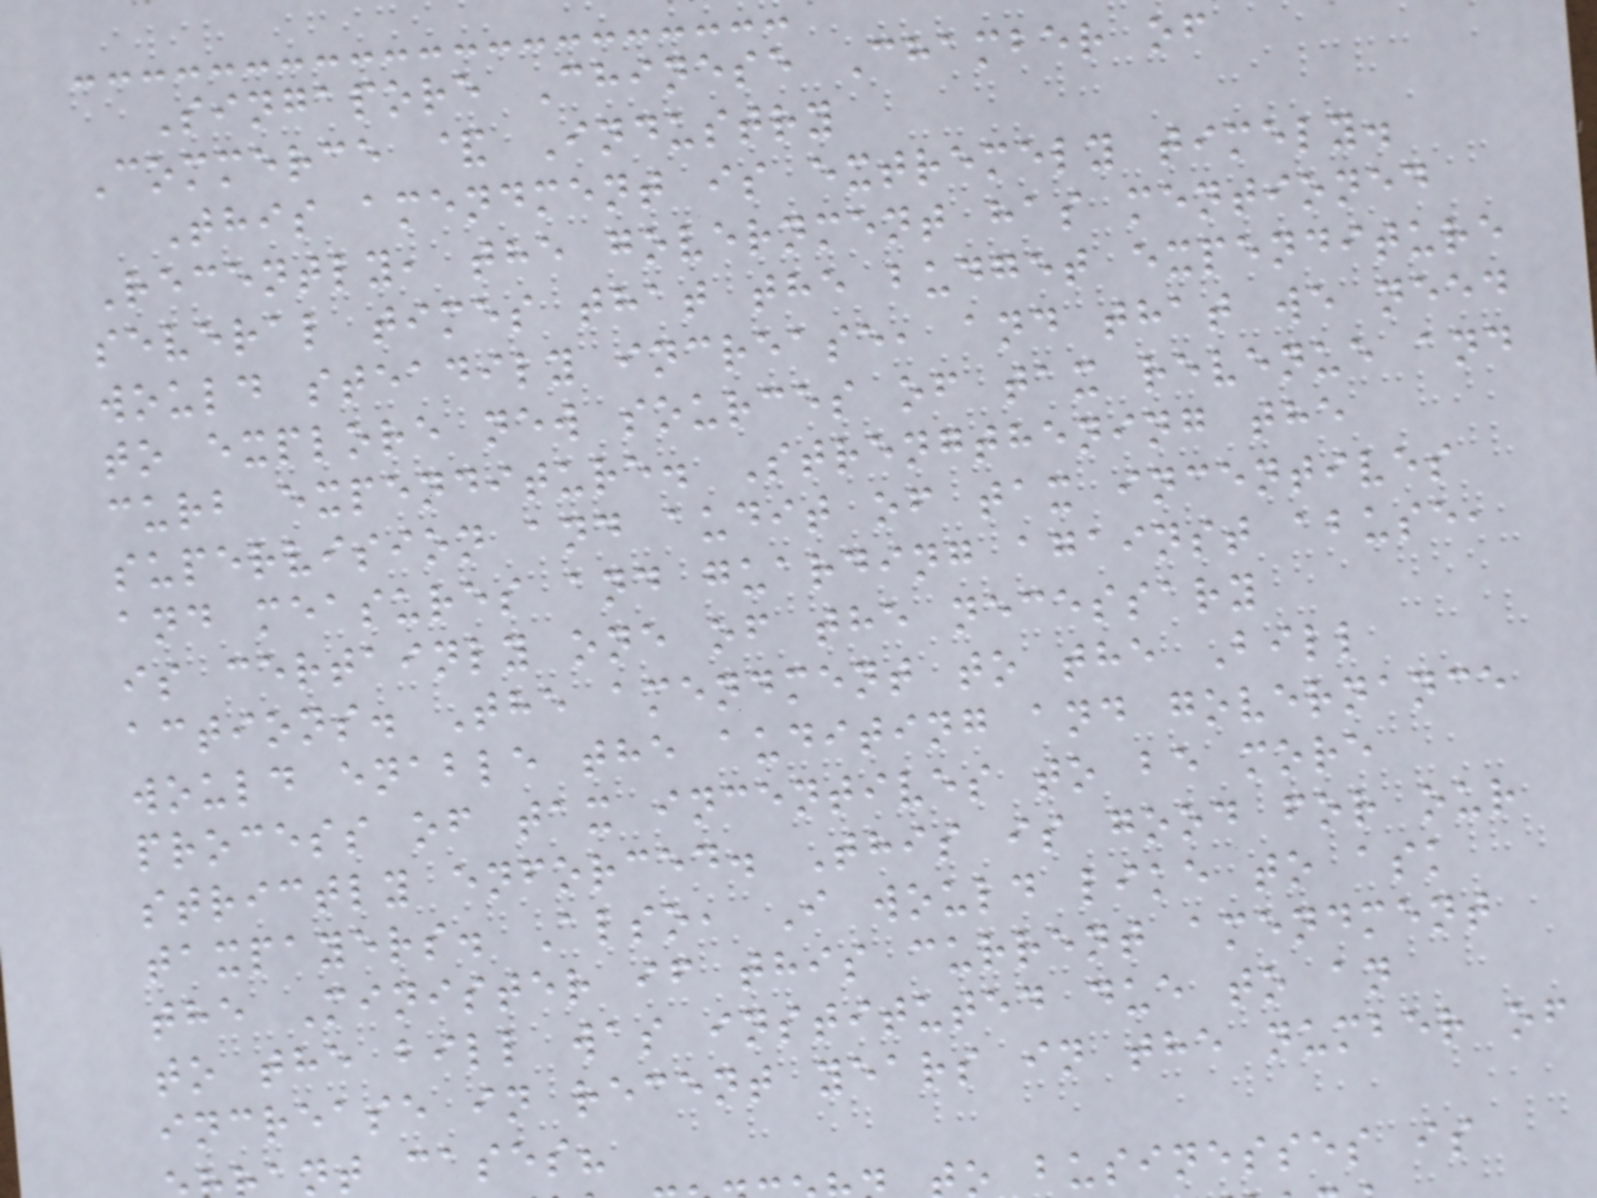Singapore Chinese Chamber of
Commerce & Industry
This amendment is extremely timely.
Recently, the government has mentioned
several times that the budget expenditure
would steadily increase, and that we need
to explore new sources of tax revenue and
curb expenditure. Strengthening the
supervision and audit of tax incentives
and measures and guarding against abuse,
is certainly one of the necessary
actions. The amendment to the Bill
would enable the auditing and governance
process of tax incentives to be more
strictly enforced. This is good for our
taxpayers. Also, I would like to ask
the Minister if this current amendment
to the bill was instituted due to an
increase in recent years in the number of
nt cases?
o businesses is
